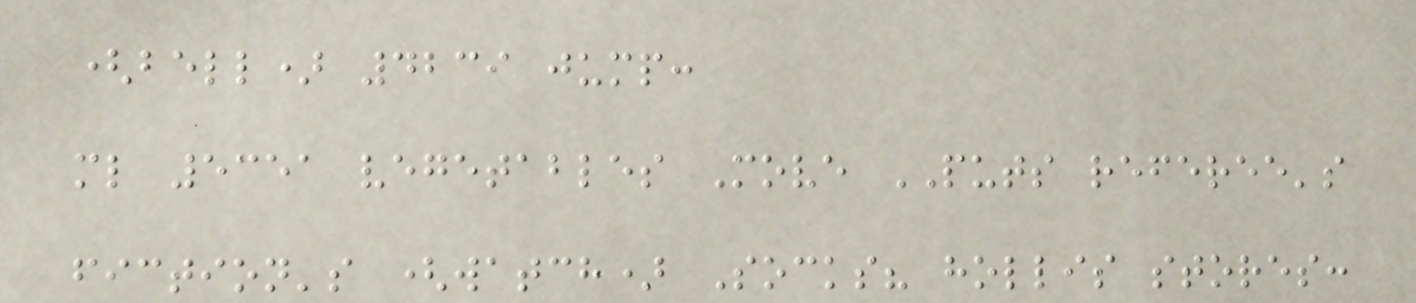(bell) 4239 jump:
ml 5351 vegetables Move PUTS referee's
fiction's (watch) Socks? hollis stores:
